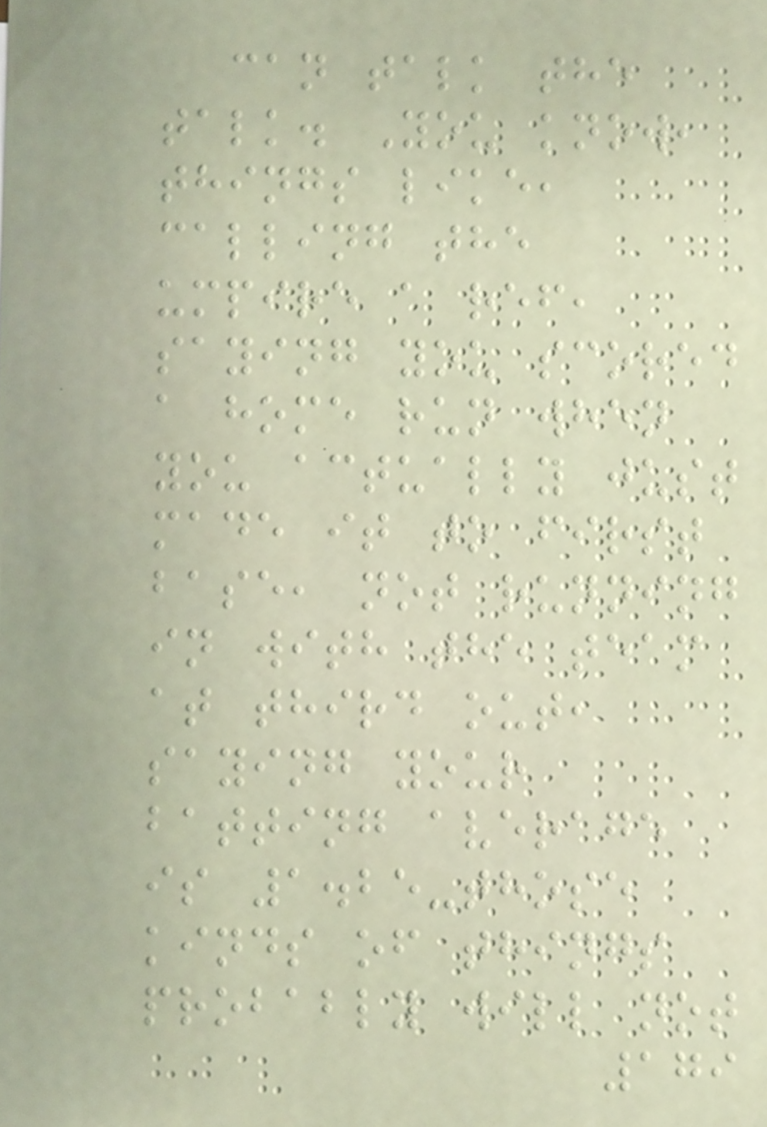can talk the
talk. You know,
things like,
calling the
umpire a ref,
saying you scored
a home run when
you actually just
made it to first
base, not running
in with the team
at third out,
saying your
batting average
is 1.25-those
kinds of things
probably will not
179
